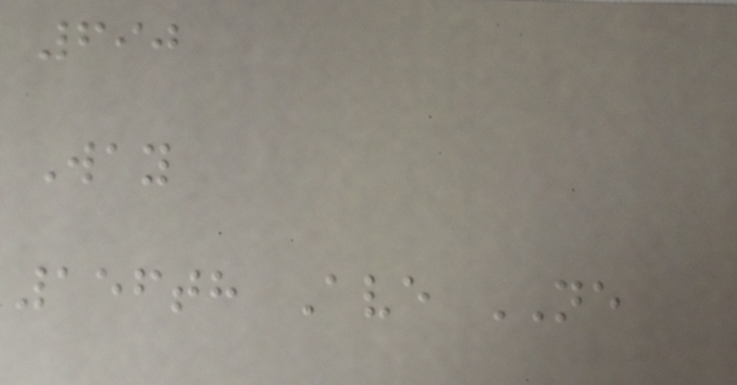690
Way
156th Ave NE
